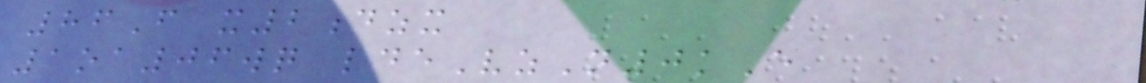86F x2dzx
1oa06wq ldeVzN0kE
